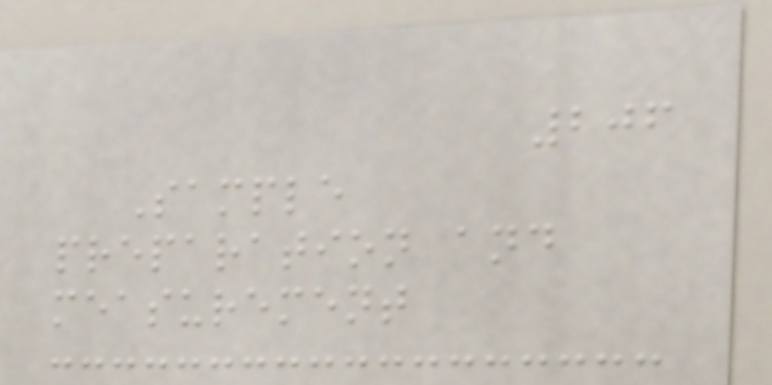206
Sample
preparation and
measurement
